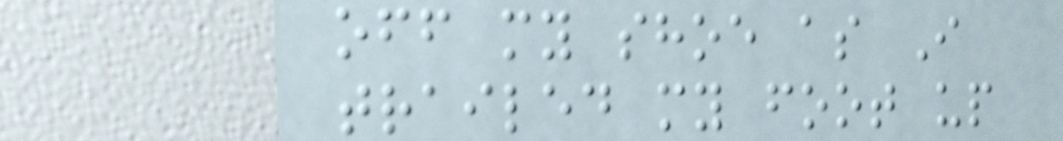off my shoe as I
trailed my foot up
